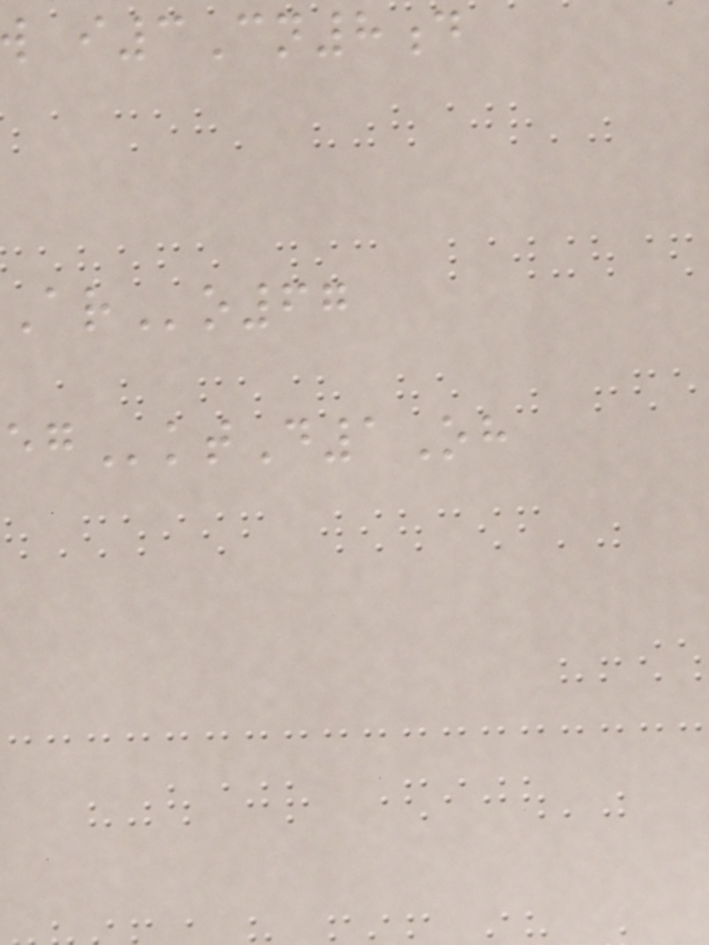i3Cn8d
ktD1Oh
